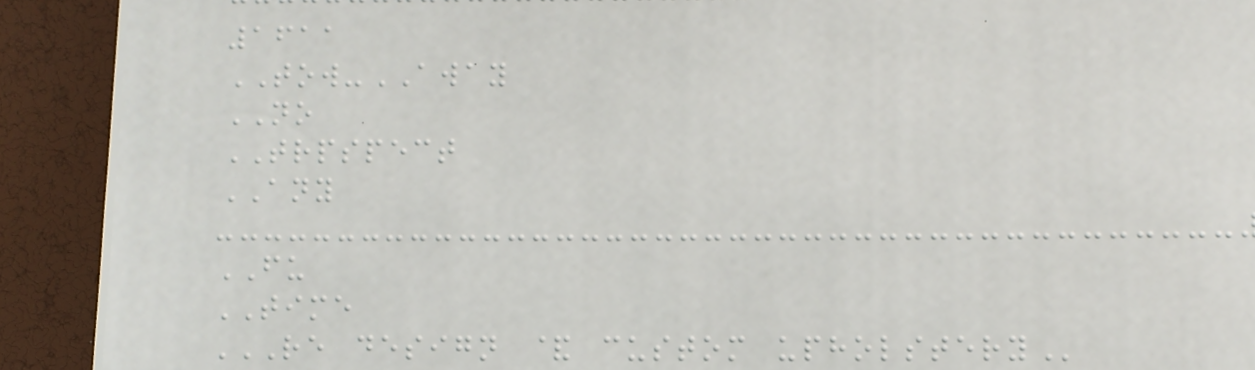1611
TOW-AWAY
NO
TRPSPECT
ANY
FU
TIME
RE DESIGN & CUSTOM UPHOLSTERY
